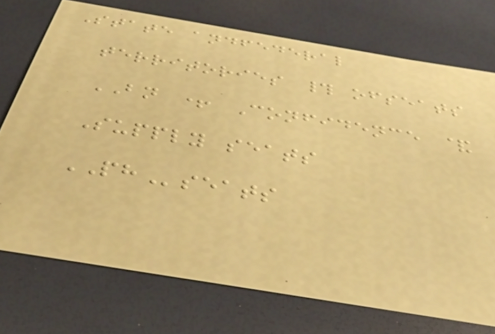State andfederal
territories # ofseats
BN + Confidence &
Supply seats
PHseats
